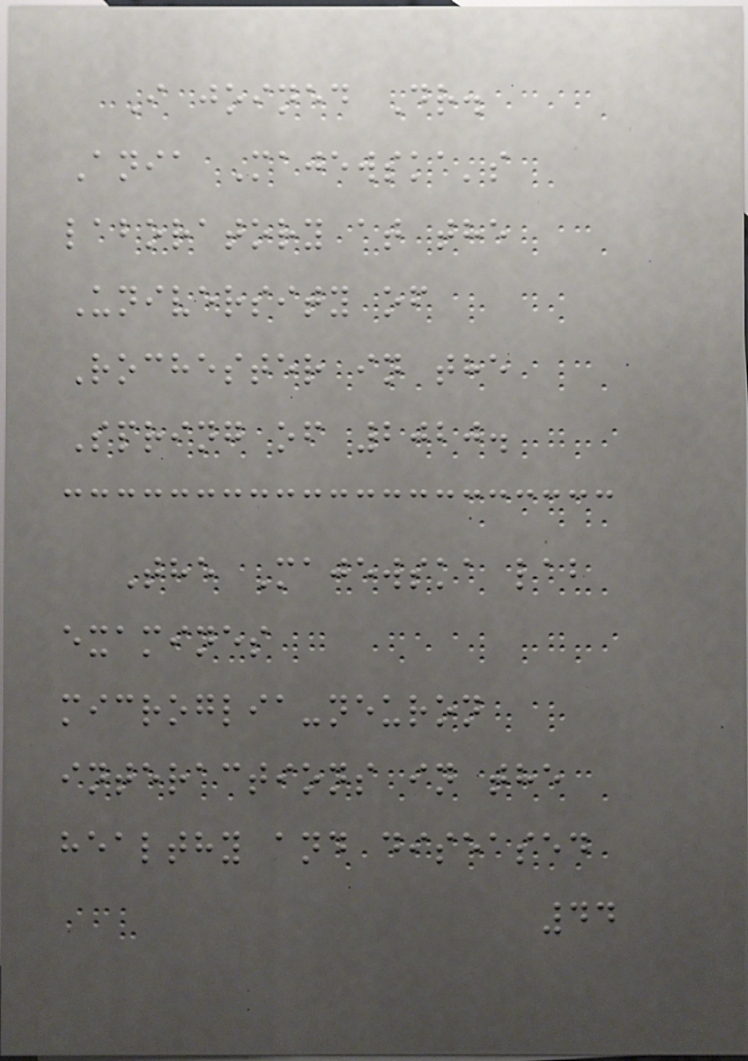I joined Dr.
Ania Majewska's
laboratory at the
University of
Rochester in the
Spring of 2020.
The Majewska lab
examines
microglia-neuron
interactions in the
healthy and diseased
44
